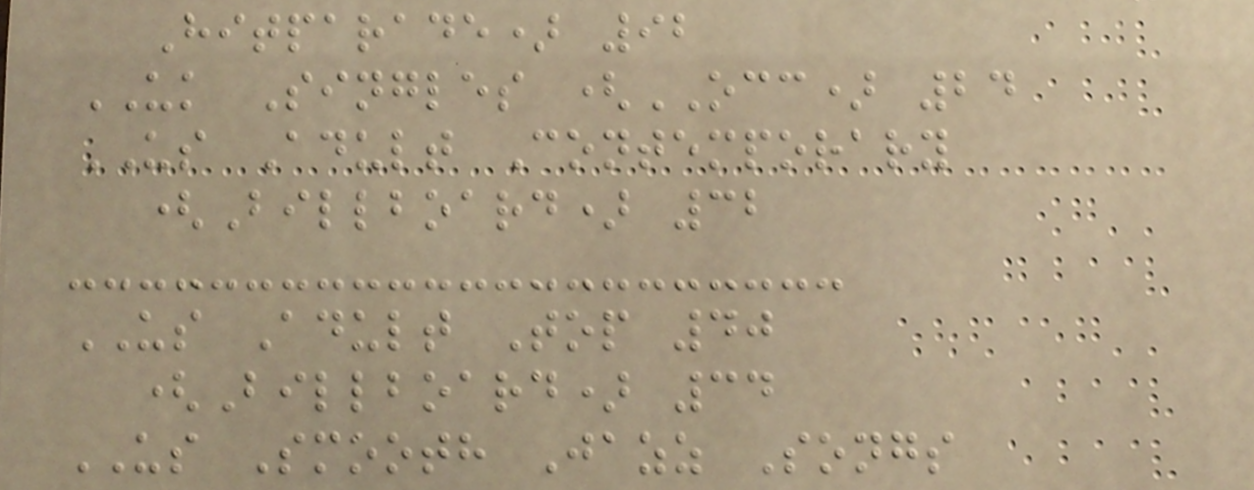Hitparade) 92
UK Singles (OCC) 24
US Adult Contemporary
(Billboard) 32
US Adult Top 40
(Billboard) 34
US Smooth Jazz Songs
